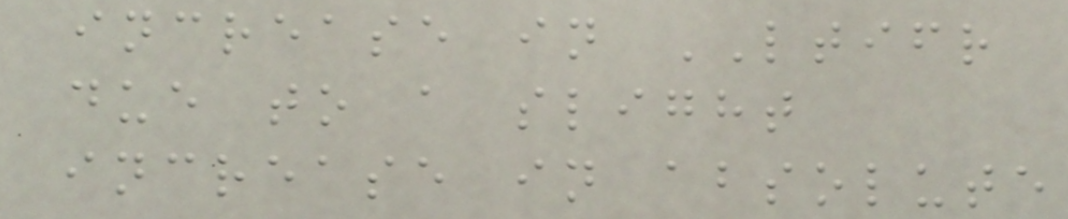increase in LTIFR
due to a slight
increase in absolute
